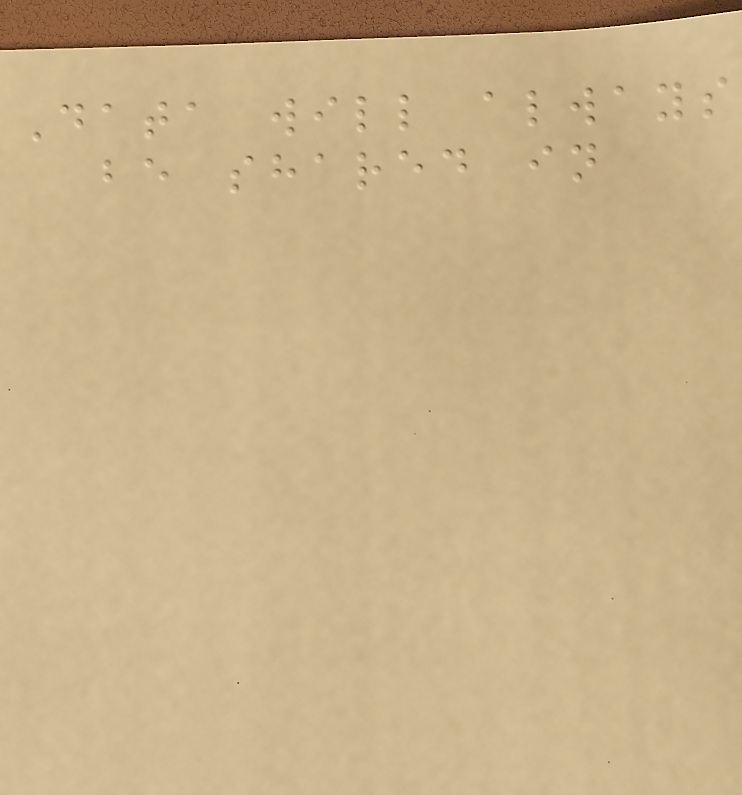Data will always
be shared in
